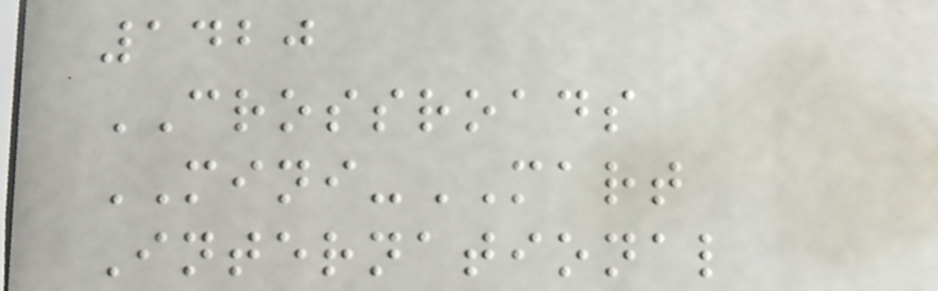1420
CROSSROADS
MINI-MART
International
